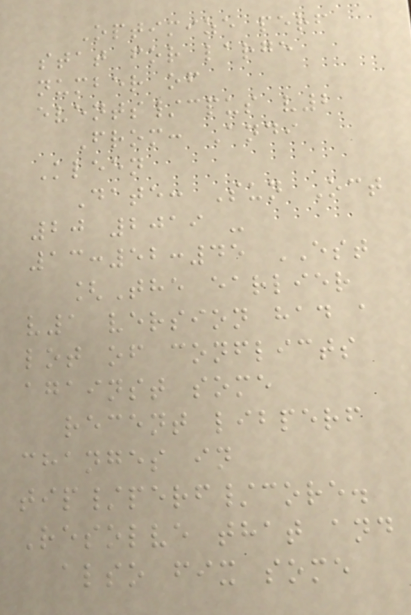Optimize perf
stat for large
number of
events/cpus v2
From: Andi
Kleen
Date: Sun Oct
20 2019 -
13:52:45 EST
[The earlier
v1 version had a
lot of conflicts
against some
recent libperf
changes in
tip/perf/core.
Resolve that and
also fix some
